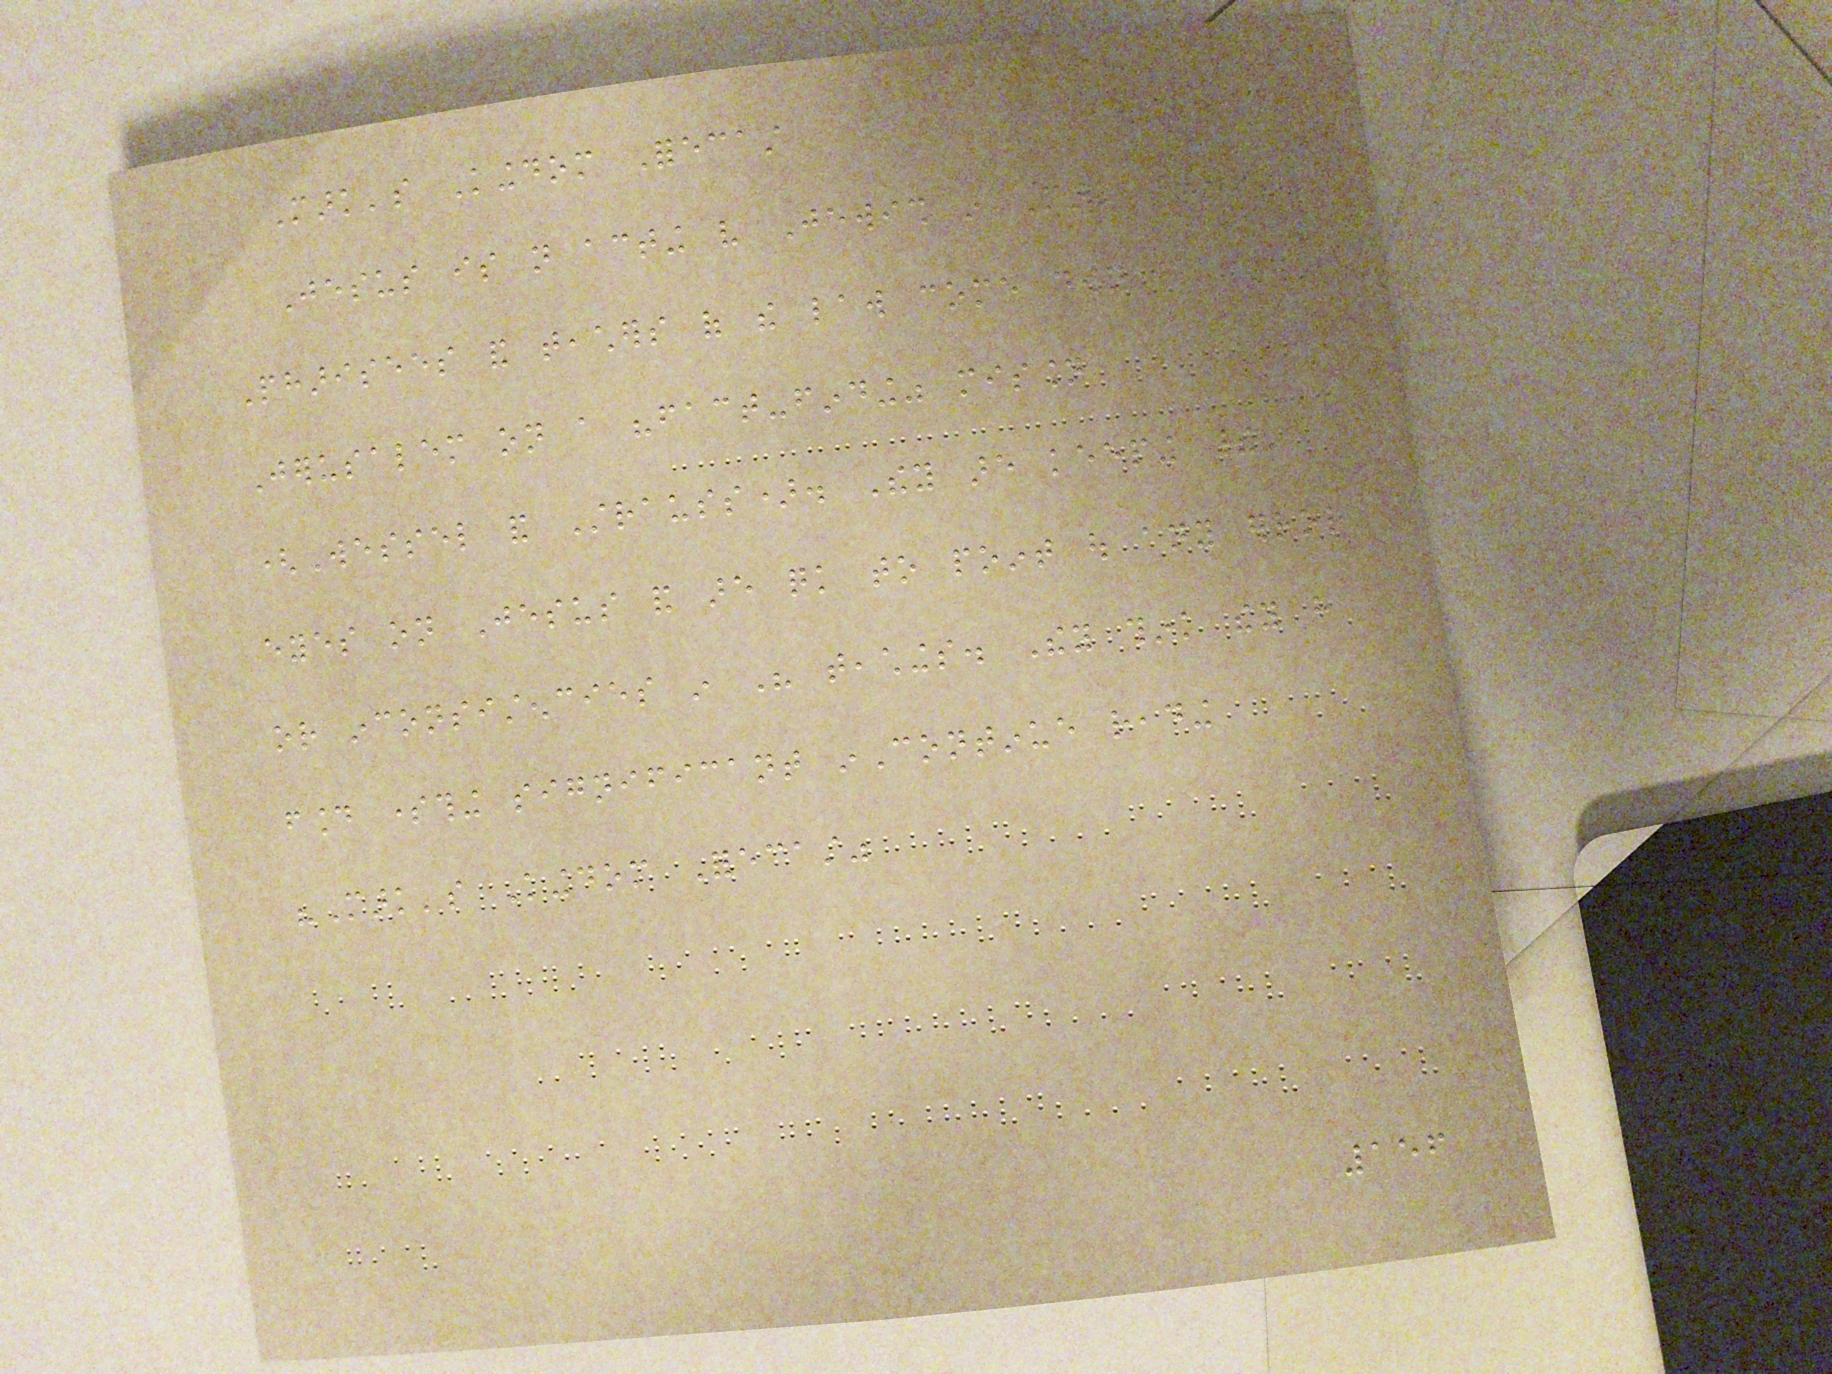Mark's Kingdom Forecast
Jesus is not acting very Jewish in Mark 7! The
Pharisees and teachers of the law come down from
Jerusalem on a "fact-finding" mission
(Wessel and Strauss). They are keeping their
eyes on Jesus and are quick to point out any error
or inconsistencies in His teachings. They think they have
found something significant inContinue reading
"Mark's Kingdom Forecast"
156
